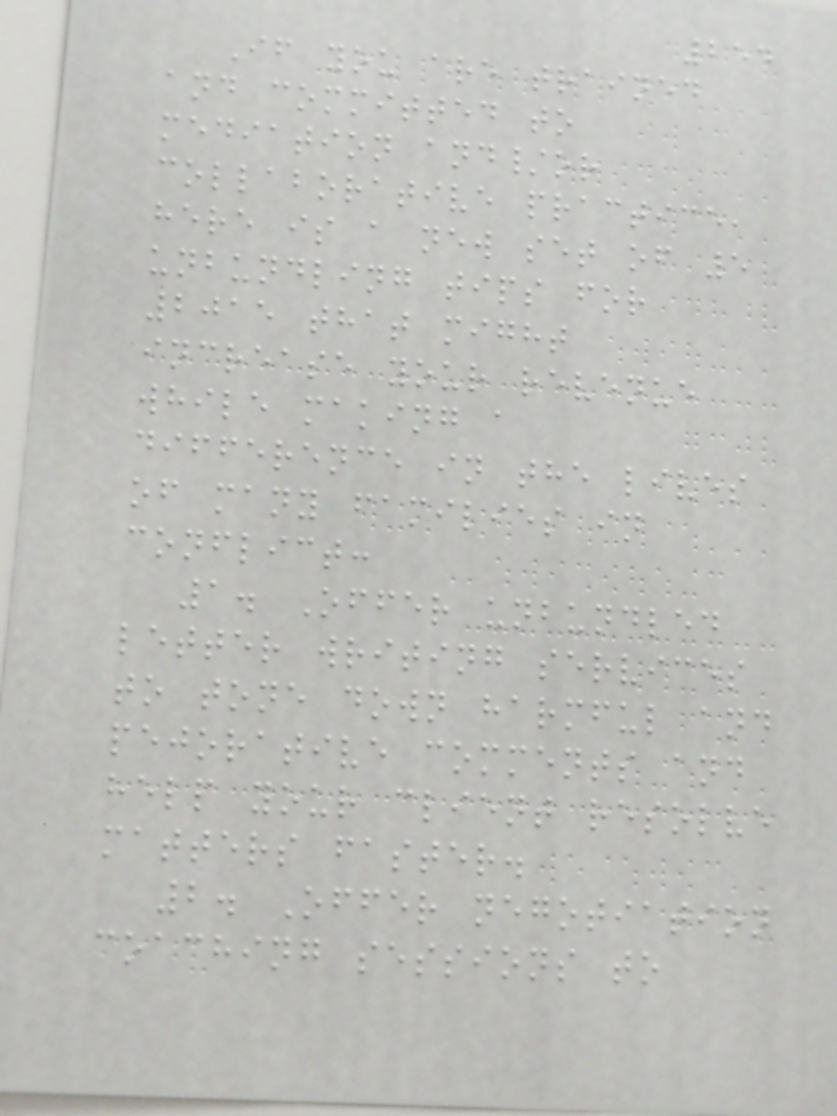254
If you are trained
and committed to
mediation and/or
collaborative practice,
here is a new set of 5
unbundling tips for
2015 that might
increase your revenue
while making a
difference in the lives
of many families in
conflict:
1. Offer unbundled
letter writing services
to tone down harmful and
pejorative comments and
help your client resolve
matters faster.
2. Offer negotiation
coaching sessions to
